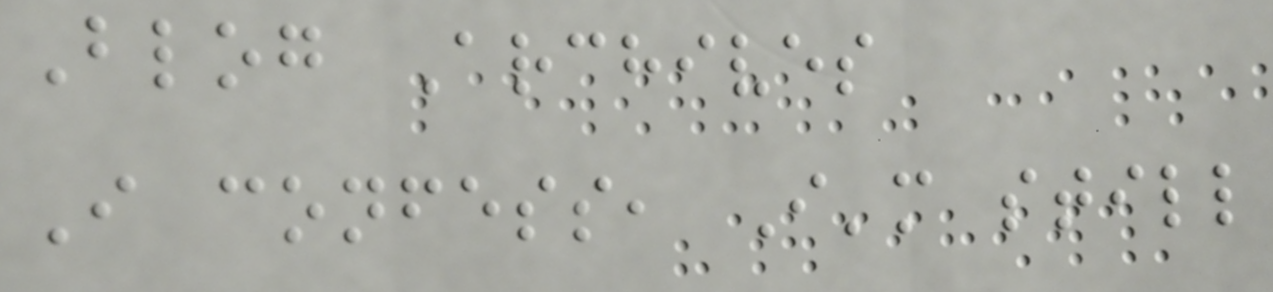Blog Archives
I confess, I'm still
